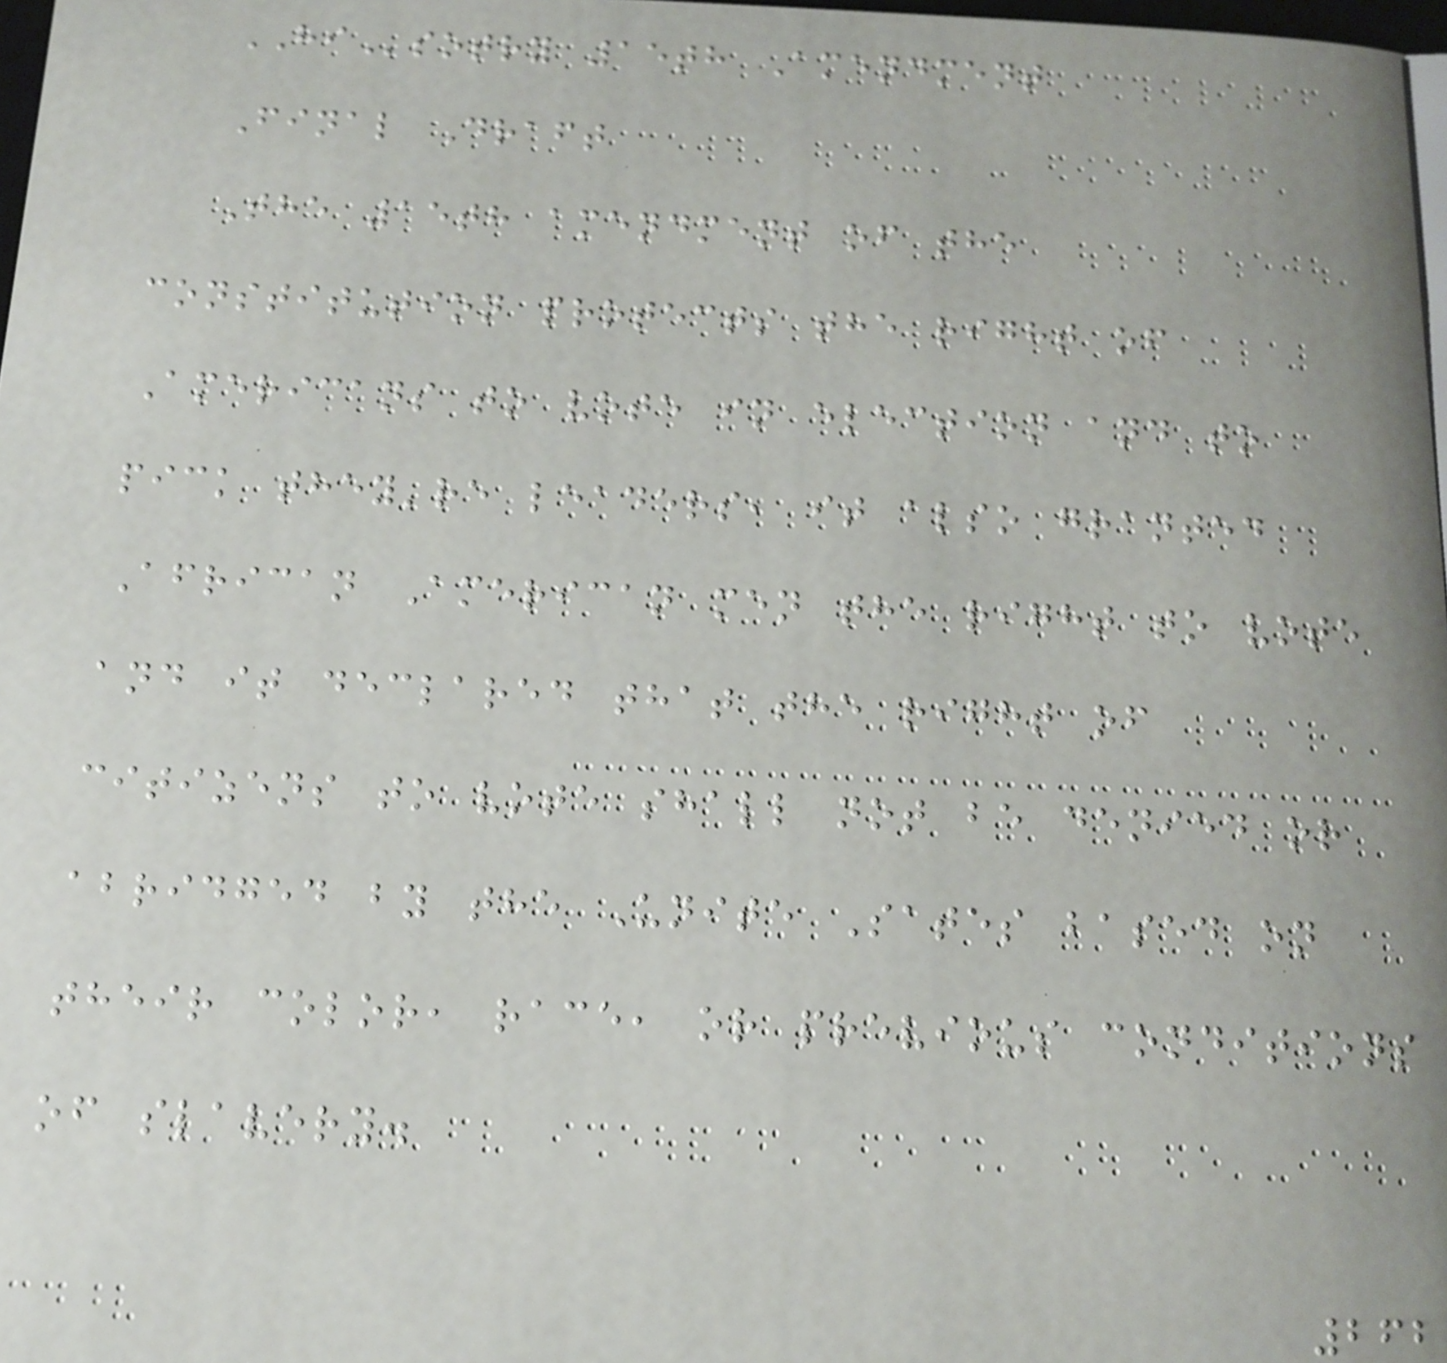HIsotry 15th Amendment
Final Draft
The 15th amendment of the
constitution protects the right of
Americans to vote in election and to
pick they're leaders, it also granted
African American men the right to vote
and it declared that the right of
citizens to vote shall not be denied or
abridged by the Unite Sates based on
their color, race, or previous conditions
of slavery.
262
